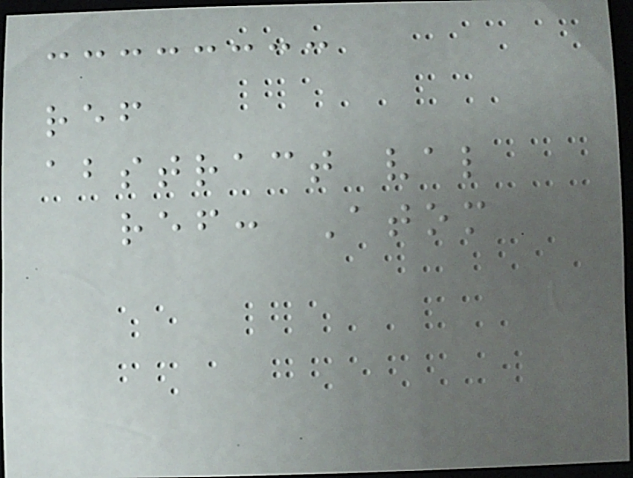ref
abstract val
ref: Atom
